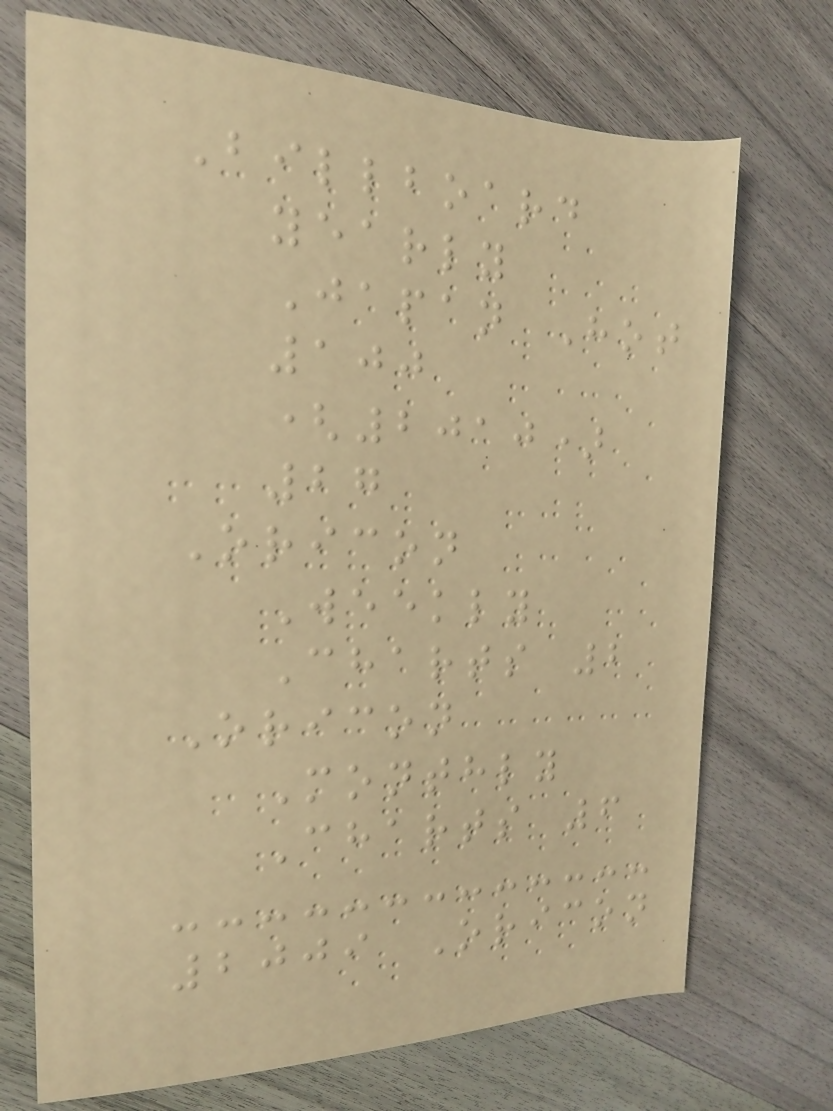Billboard
yearly
Japan Hot
100
(2010)
27
Oricon
Weekly
Charts 2
Oricon
Monthly
Charts 6
2009 Oricon
